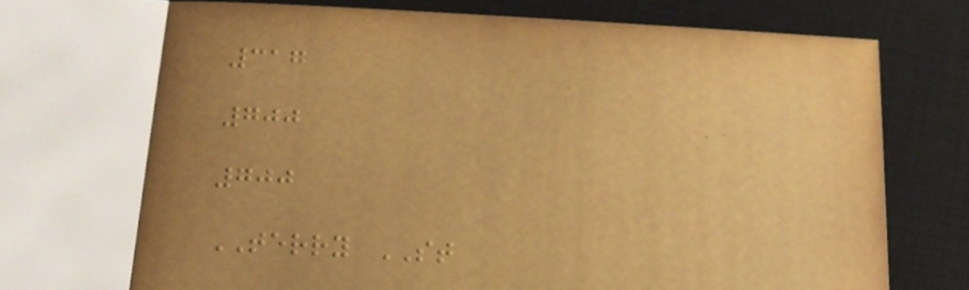317
700
700
TERRY ST
